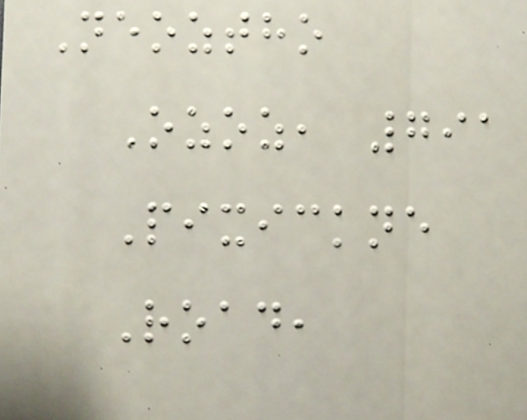Neoztho
Ozoz, 791
Pixickne
Road,
